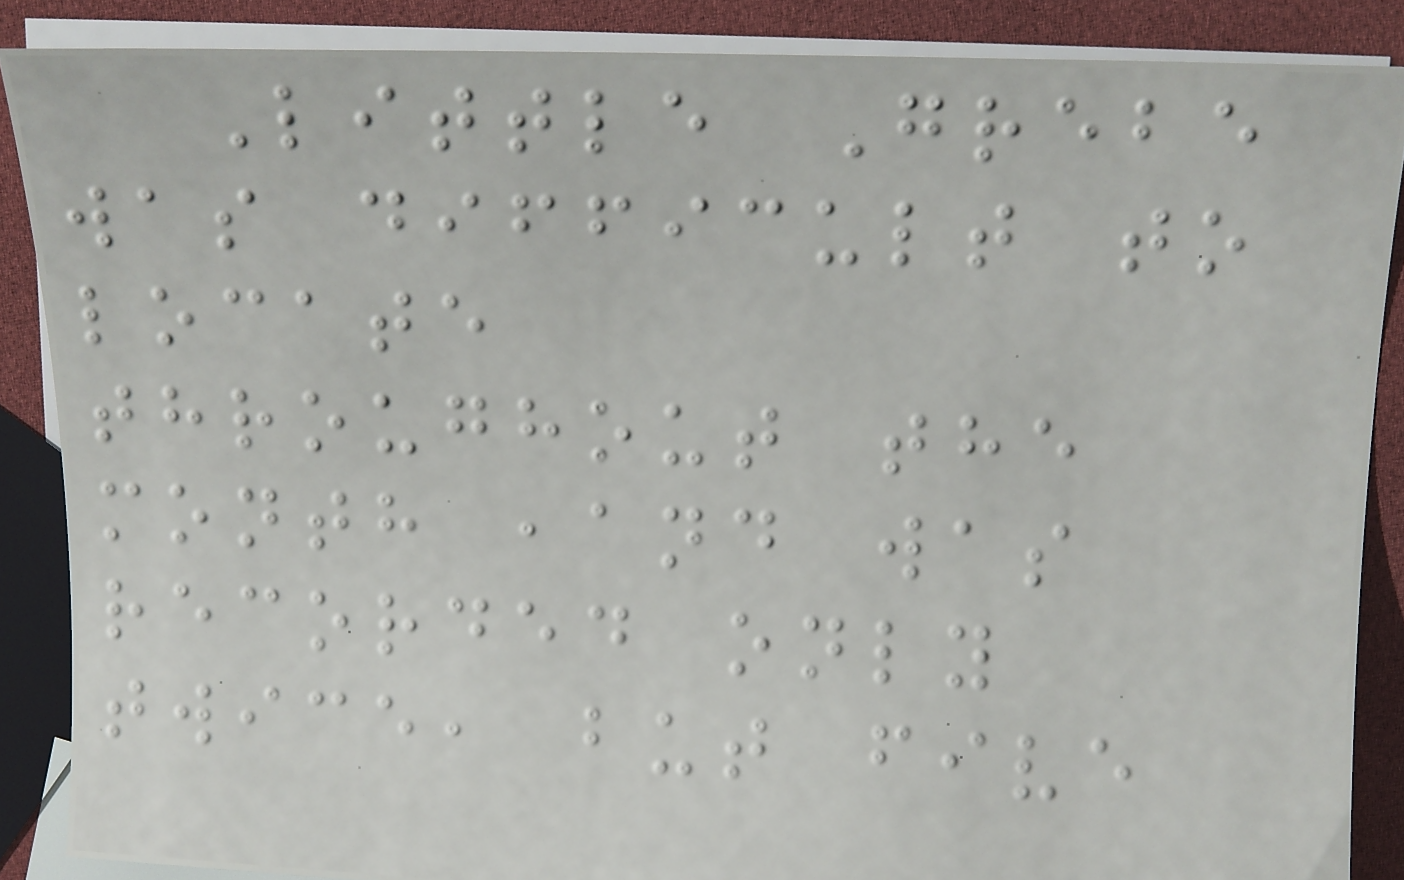Little Grebe
was difficult to
locate
throughout the
month ,and was
recorded only
twice, but five
